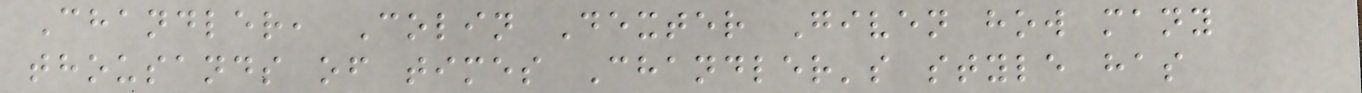Chandler, Colin Dexter Given how many
thousands of times Chandler's style has
